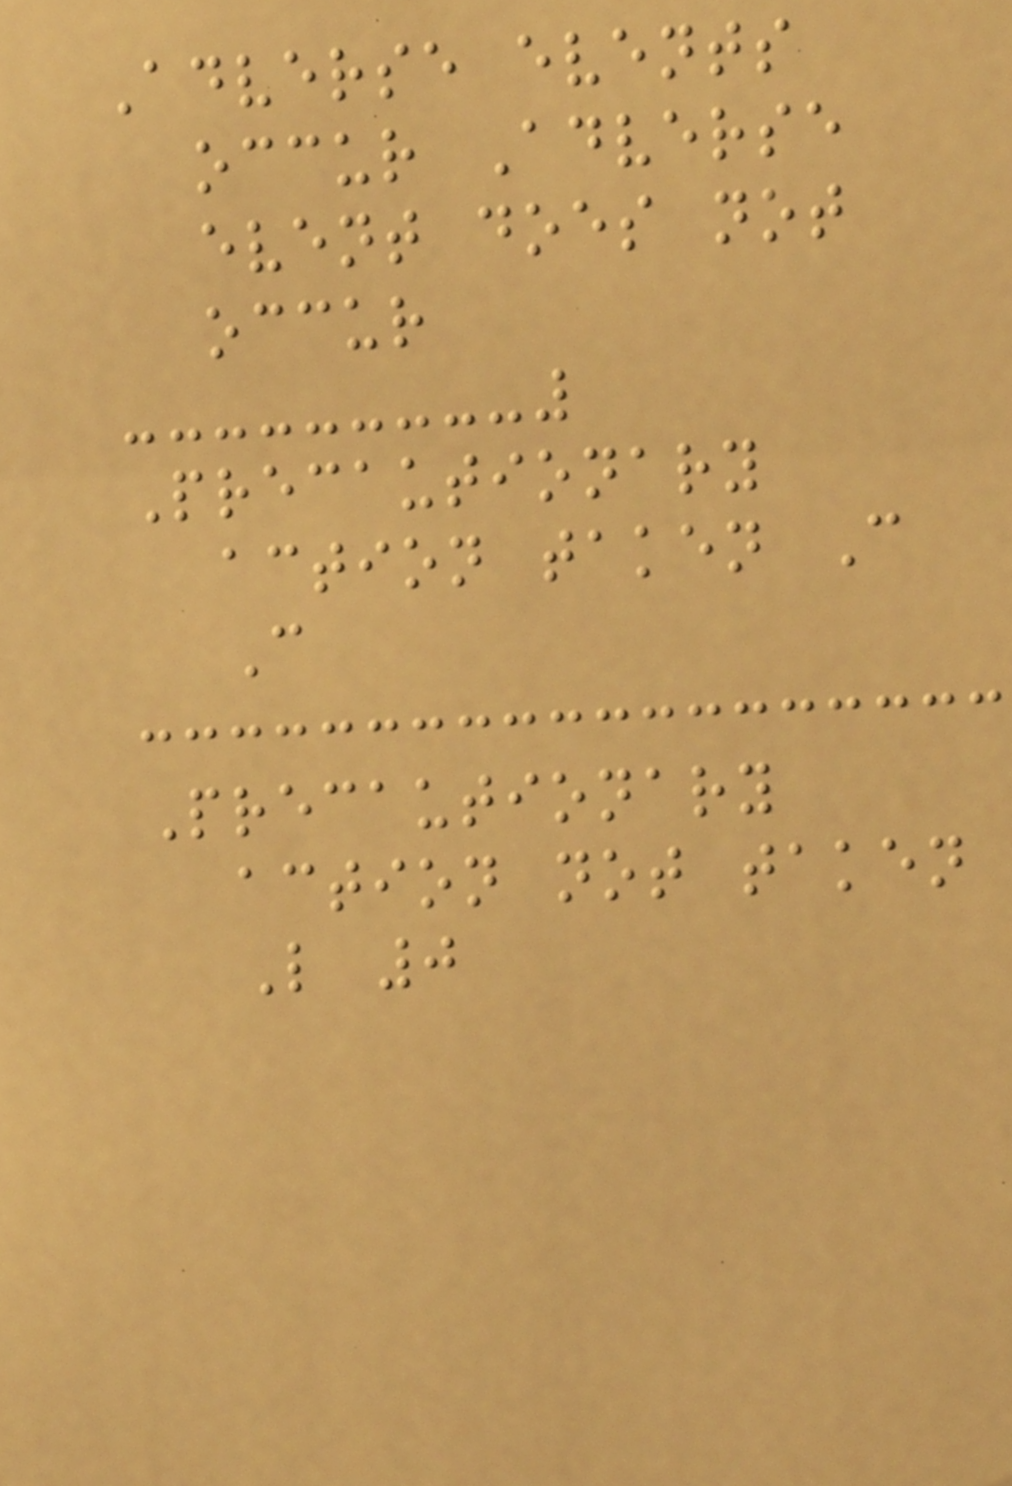Adverse events
occur Adverse
event does not
occur
Precautionary
action taken C
C
Precautionary
action not taken
L 0
